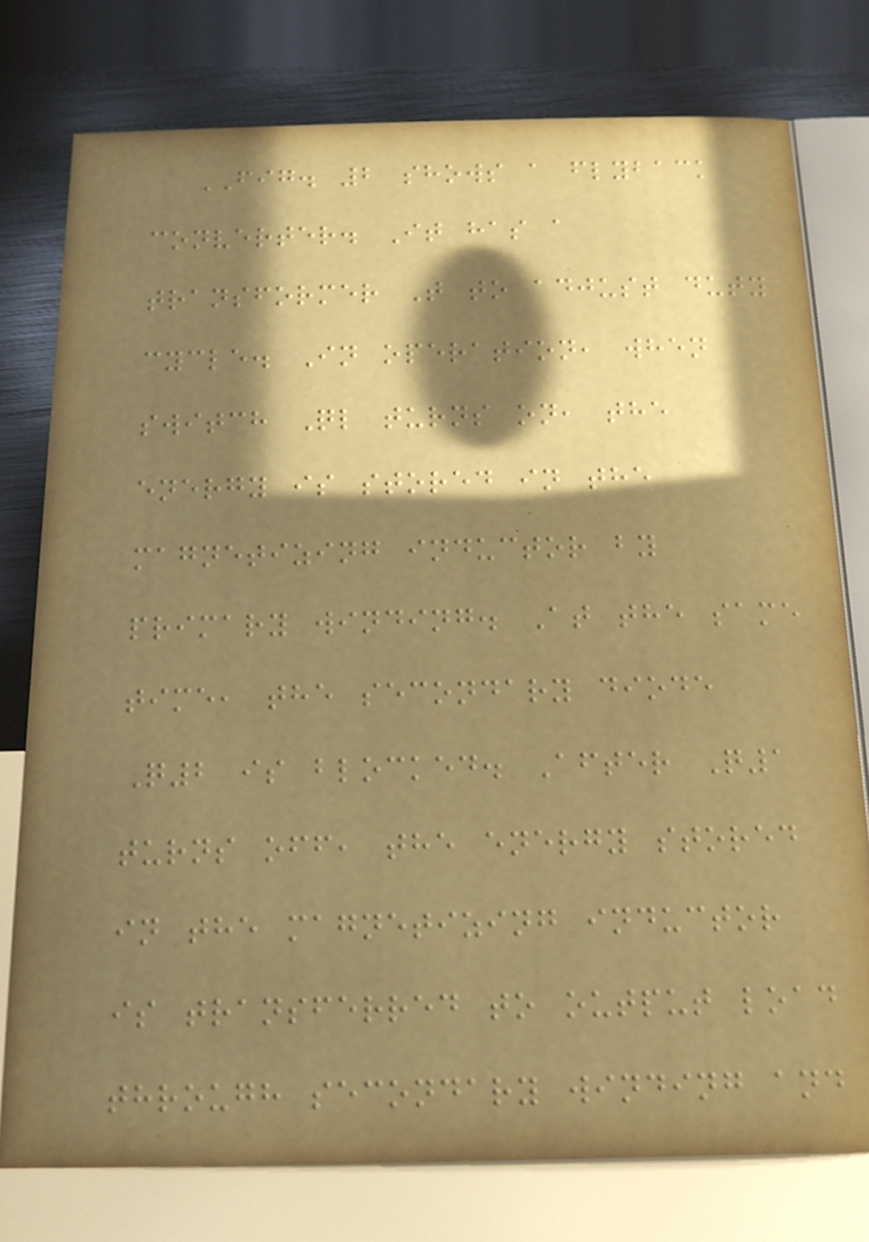FIG. 2 shows a flyback
converter. It has a
transformer T to adjust duty
cycle. In operation, when
switch Ql turns on, the
energy is stored in the
magnetizing inductor by
primary winding. At the same
time, the secondary diode
Q2 is blocked. After Q1
turns off, the energy stored
in the magnetizing inductor
is transferred to output load
through secondary winding and
